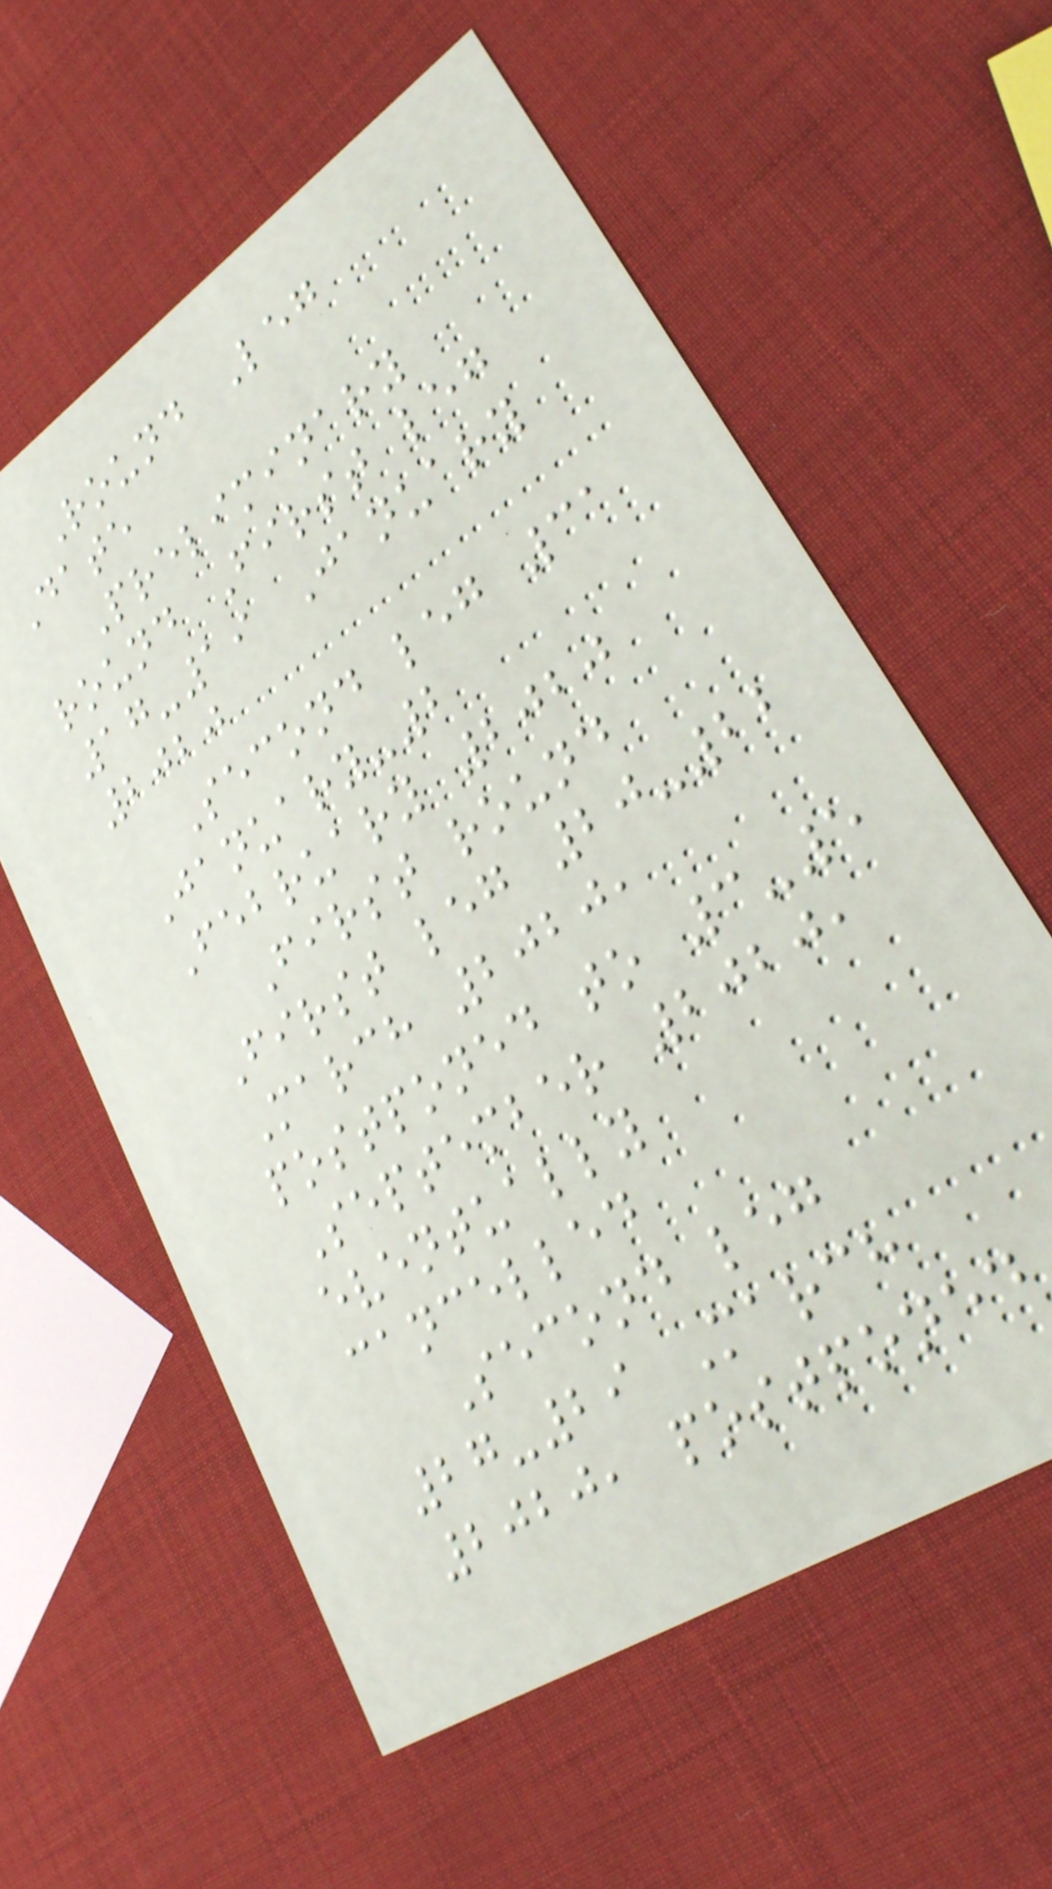Round Leg
Date
Preliminary
round First leg
17-19 January
2020
Second leg 31
January-2
February 2020
First round
First leg 20-22
March 2020,
postponed to 3-5
September 2020,
eventually
cancelled
Second leg
27-29 March
2020, postponed
